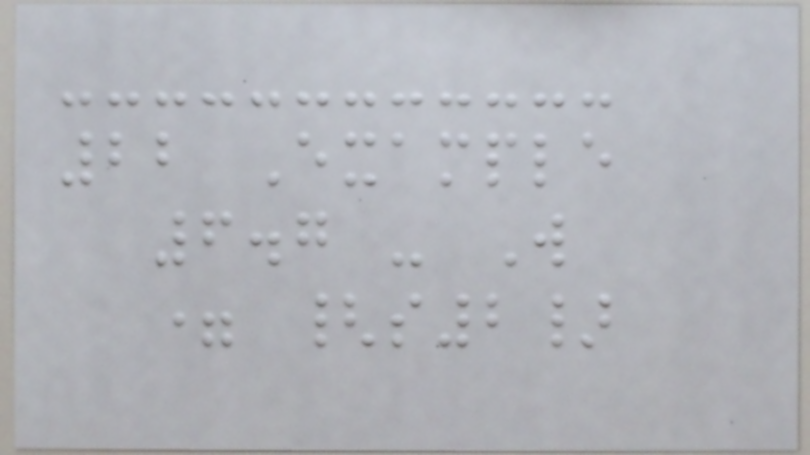22 Example
6.7 - W
= {s2}
